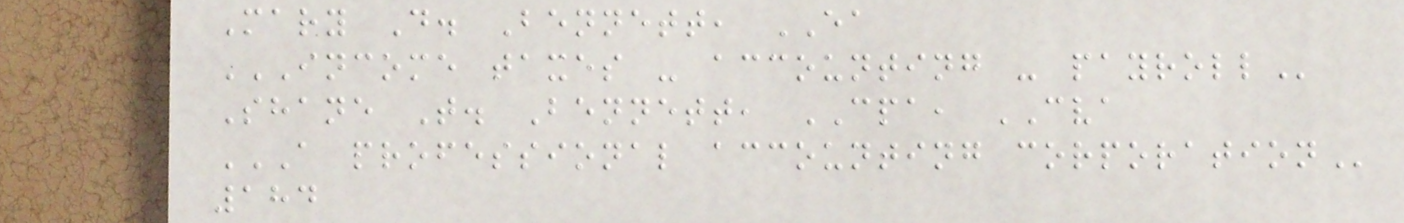Mary D. Bennett, EA
INCOME TAXES - ACCOUNTING - PAYROLL
Shane T. Bennett, CPA, CVA
A PROFESSIONAL ACCOUNTING CORPORATION
184
